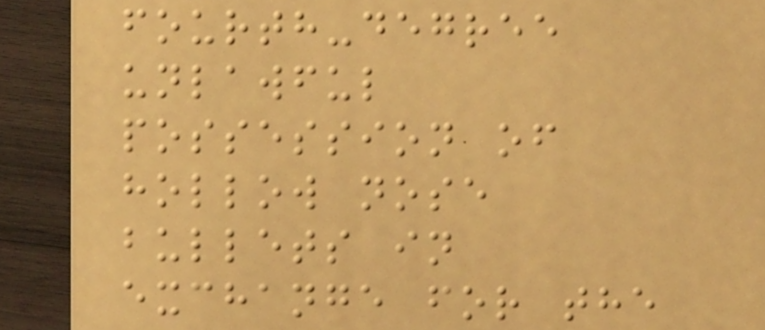fourth-degree
unlawful
possession of
hollow nose
bullets in
exchange for the
